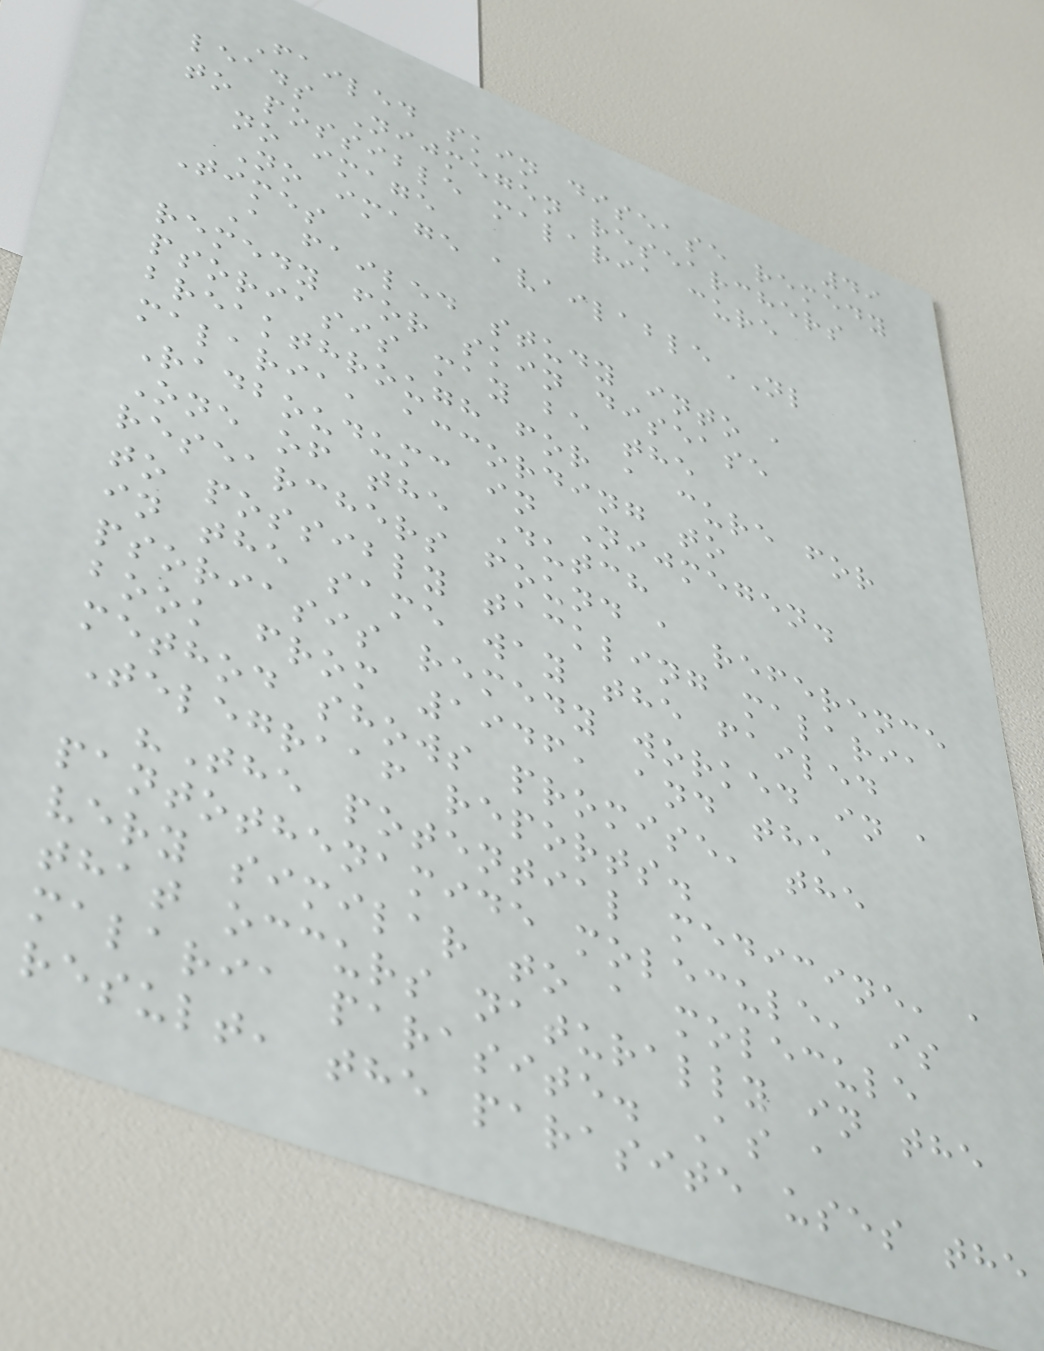49
Failed skin disease remedy
leads Nijmegen researchers
to possible malaria cure
no image
No image availableNL
Times
A failed study into a
remedy for skin disease
psoriasis may be the
breakthrough for a cure for
malaria, according to
Radboudumc in Nijmegen.
One of the Dutch
researchers found a reference
to possibly tackling malaria
in the same way the failed
psoriasis remedy worked in a
book from 1946, and the
method shows promise, the
Telegraaf reports.
"The potential medicine, a
pantothenamide molecule, is
very similar to a molecule
that occurs naturally in the
malaria parasite. As a
result, the parasite uses the
